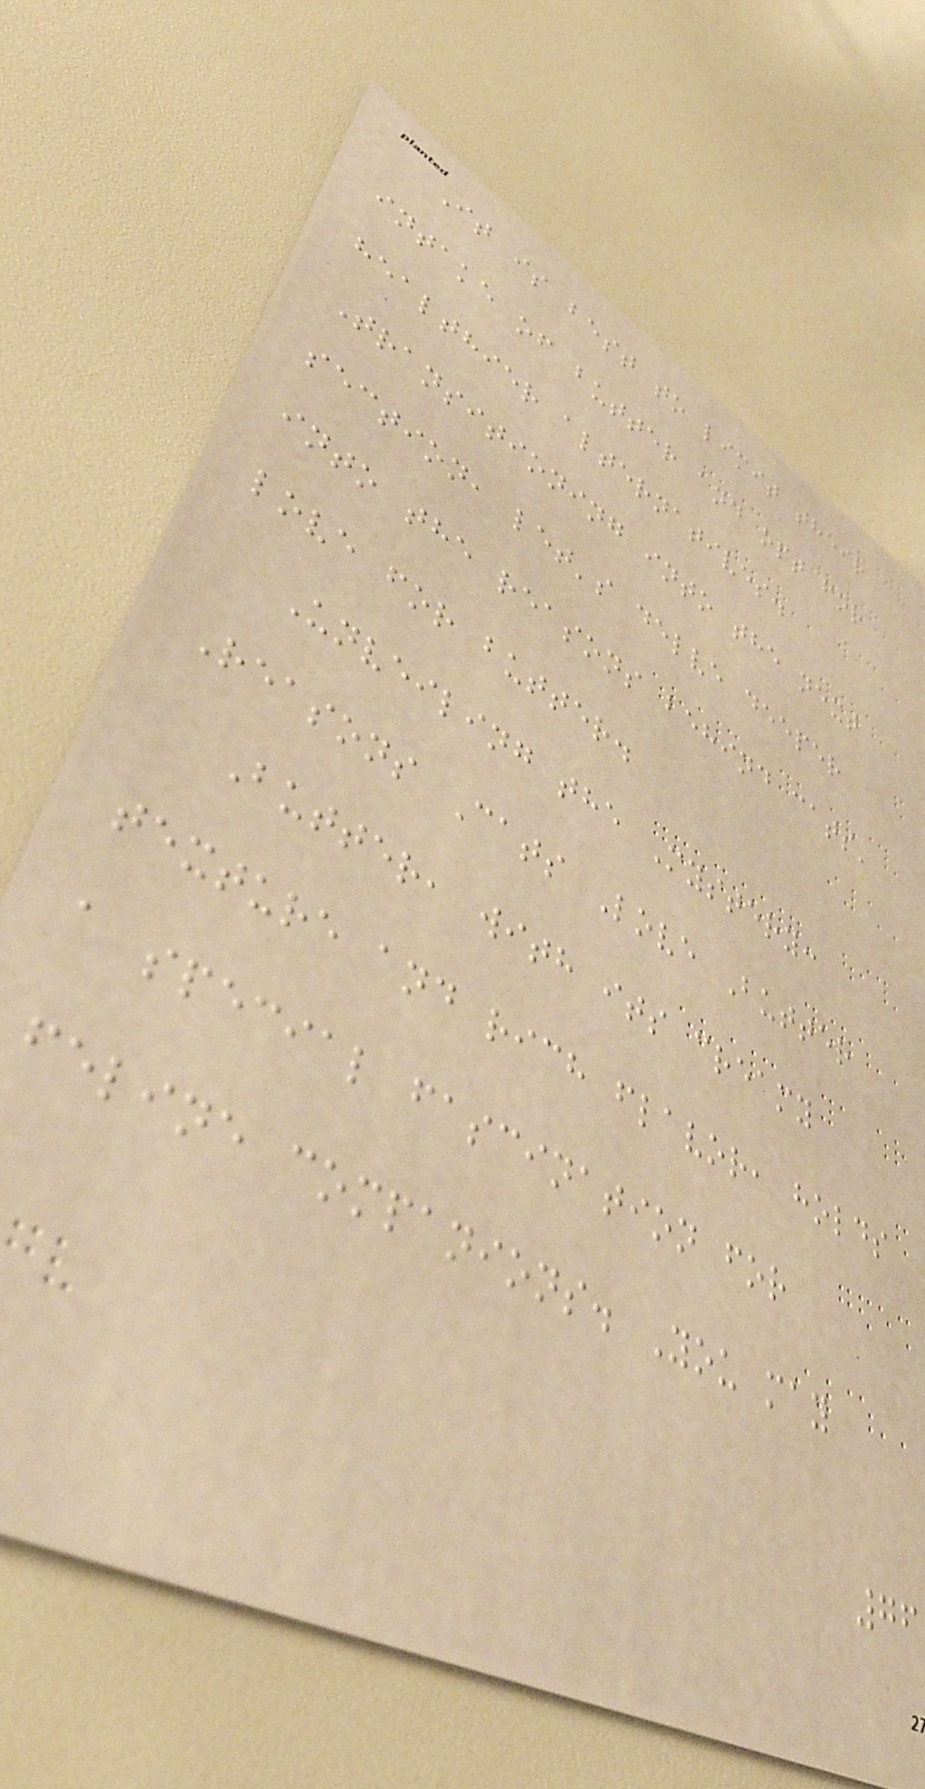It is best to limit their
intake of butter and opt for
healthier alternatives.
Transitioning into the next
section, let's delve deeper
into the reasons behind cats'
love for butter.
Unveiling the Mystery:
Reasons Cats Love Butter
Butter, with its creamy
texture and rich flavor, holds
a special fascination for
feline companions. You may
76
